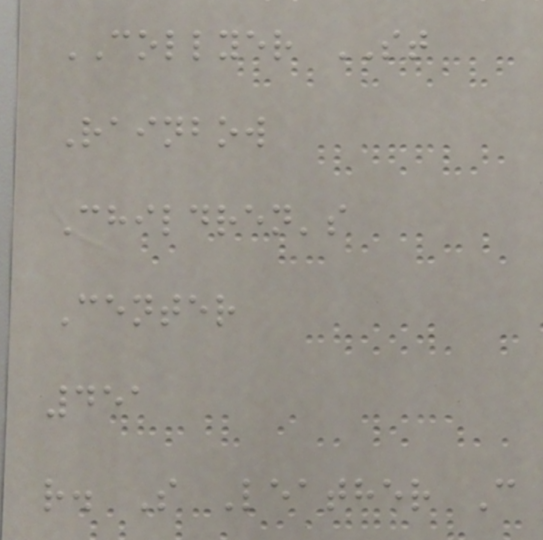COLLYER ST
Rainbow
Children's
Center
451
r. S Leather C
